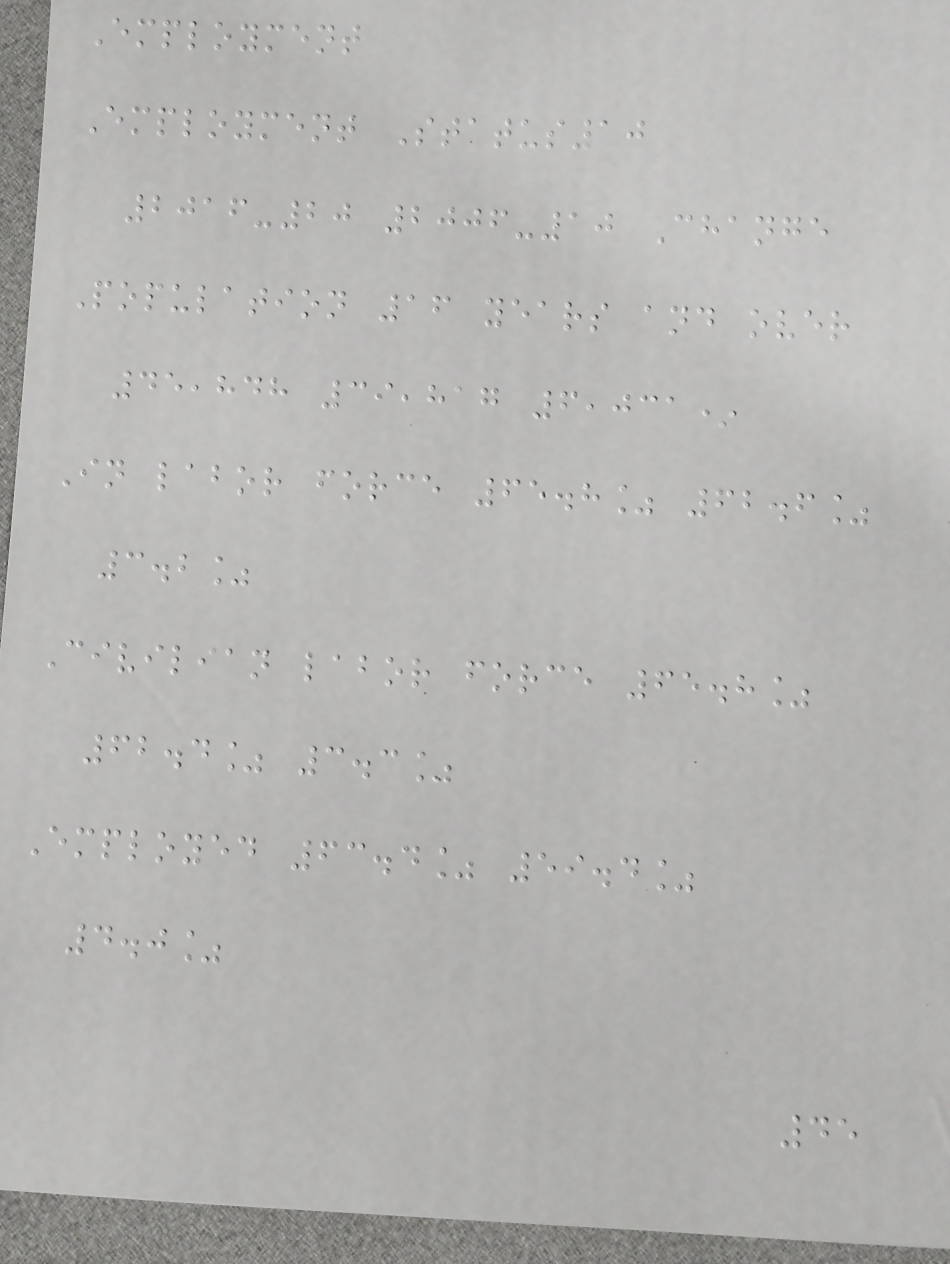Employment
Employment Status10
2016-20 2006-10 Change
Population 16 years and over
45,848 39,817 6,031*
In labor force 65.8% 62.6%
3.2%
Civilian labor force 65.8%
62.4% 3.3%
Employed 63.4% 59.4%
4.0%
45
